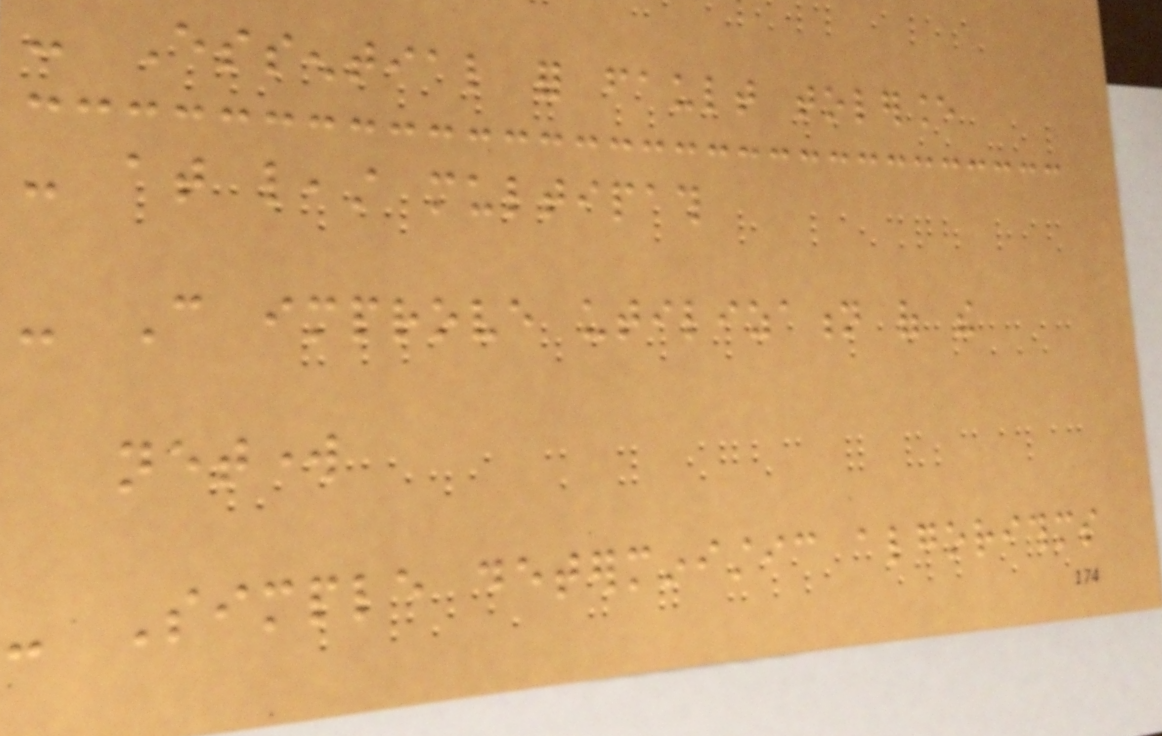- Essential for fault tolerance
- at least multipath
- Can improve utilization of the
network
- Simple deterministic algorithms
